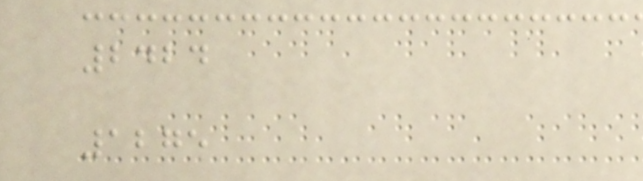2424
1275
